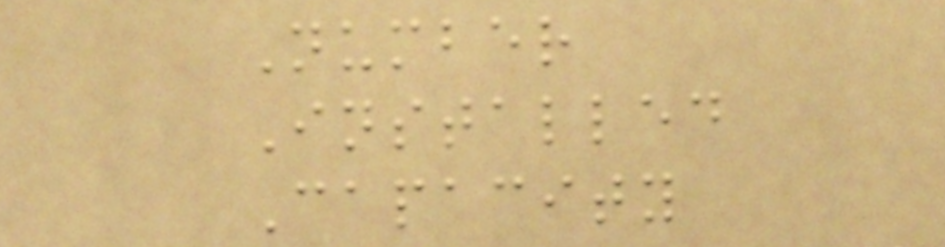Number
Installed
Capacity
